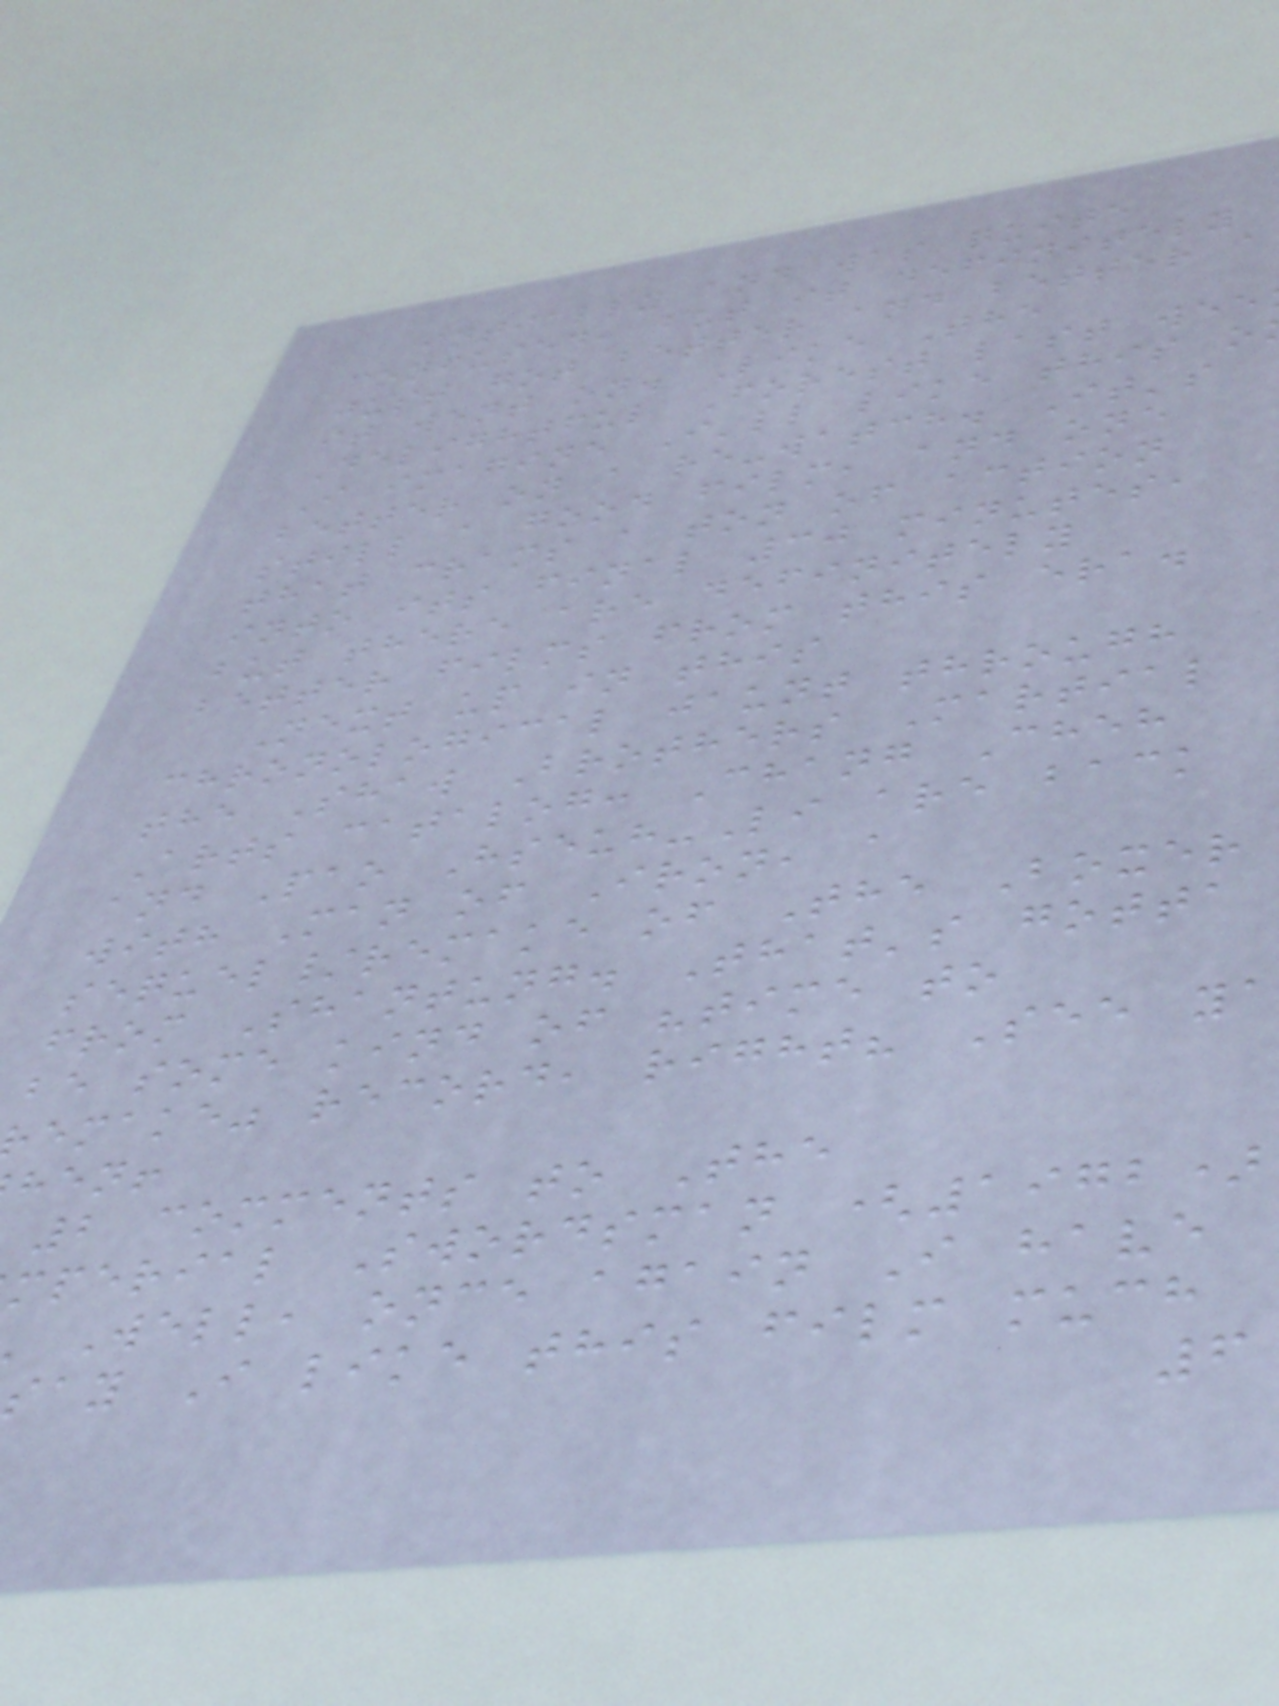intially and was quite
confused, but it definitely
just got better and better a
it went on. Like The
Delightful Forest last wee
I imagine I'll like this o
better on a re-watch. It's
still a good film, and one
that crams a ton of action
into its final 30 minutes,
but there are definitely
better films from this era.
Next up in this
chronological jaunt through
the Shaw Brothers Martial
Arts catalog: Chang Cheh
and Pao Hseuh-Li are back
with Man of Iron, a
sequel/remake of The Boxer
from Shantung. That's gotta
be some kind of "time to
emake" record, right? See ya
hen!
2 comments to The
mperial Swordsman (1972)
Well, once again I have
say I like this film much
6
